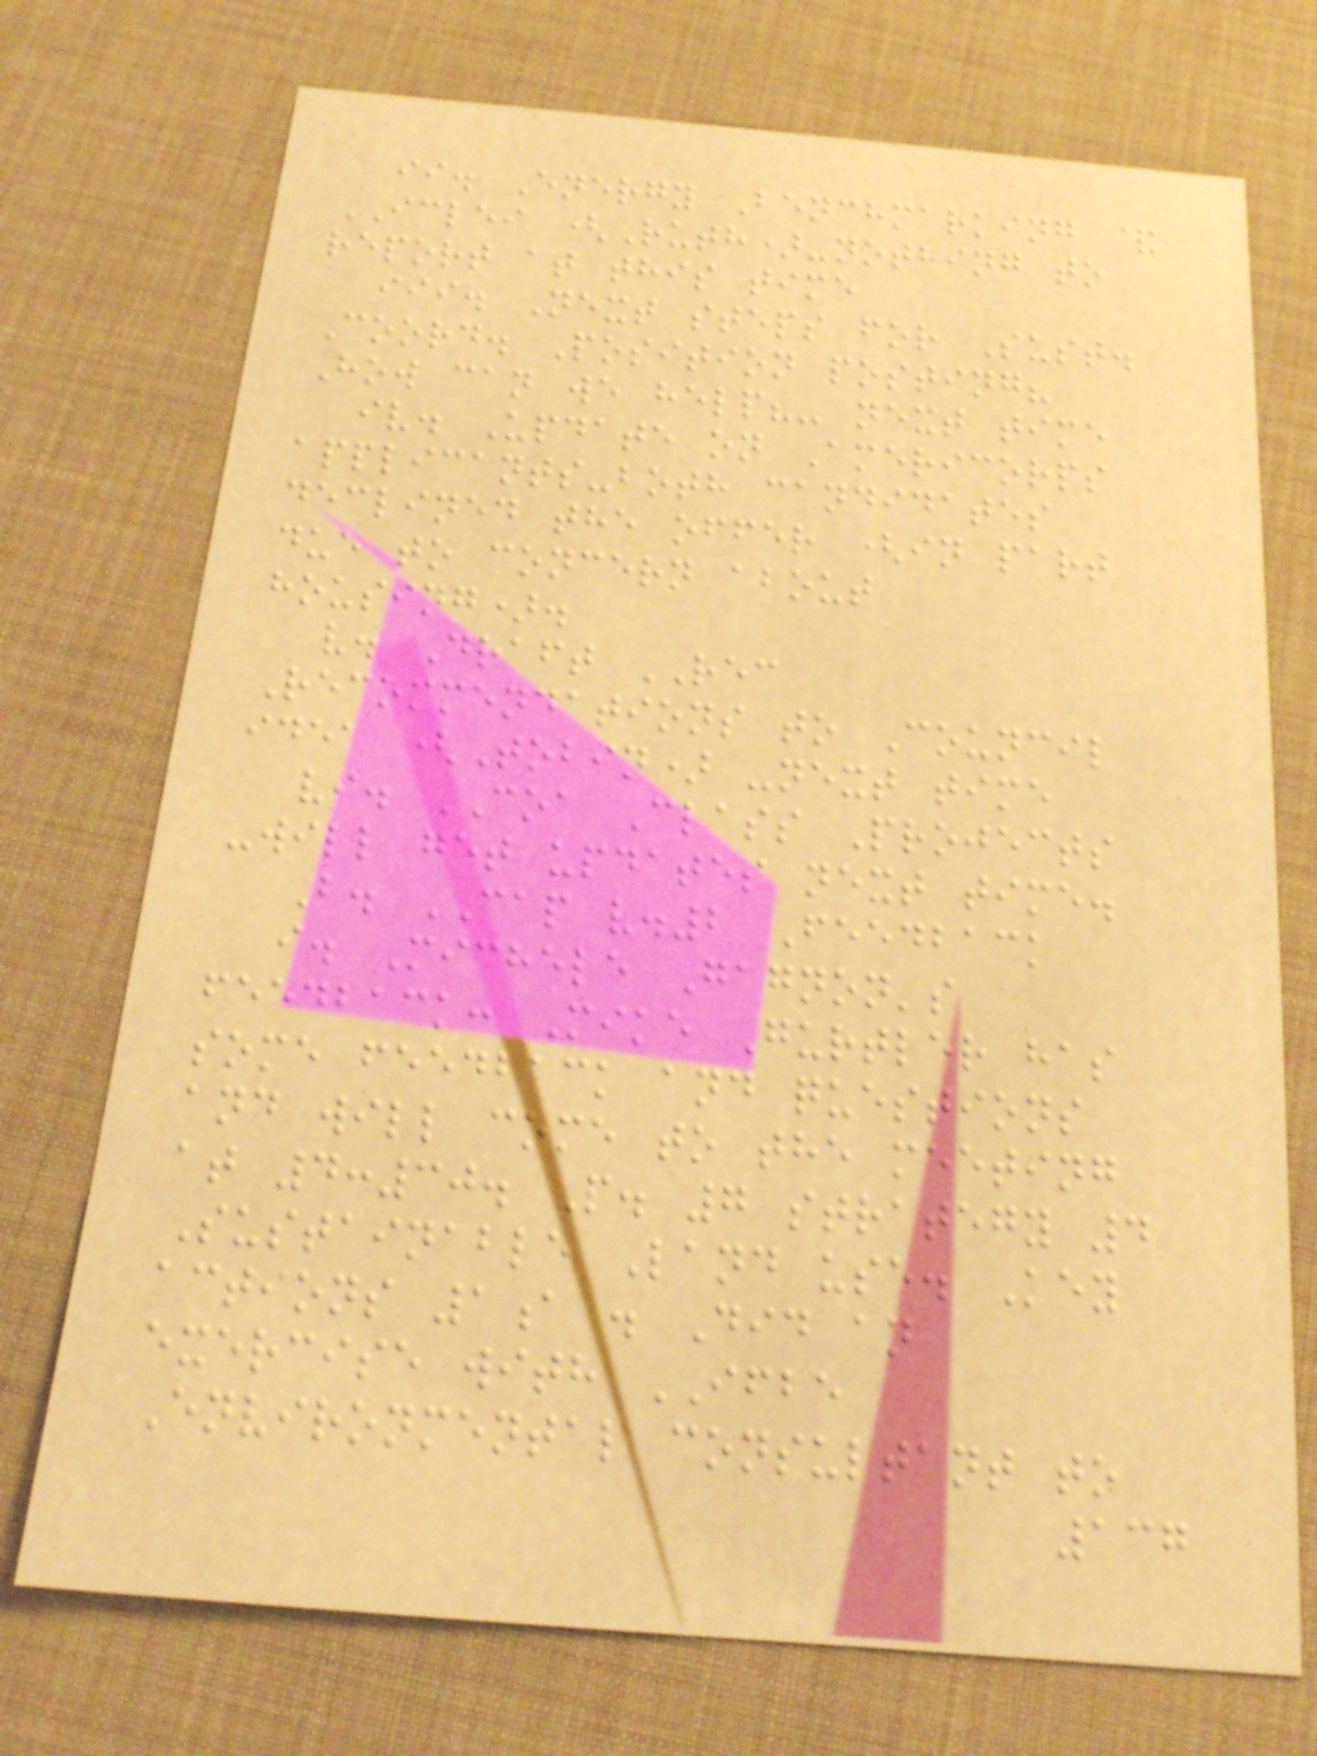ii. Energy Benchmarking &
ICLEI (Ruth)-nothing to
report at this time
iii. Next steps for Sust.
Coord. Position posting?
How can we help?- next time
iv. Update on Americorps
applicants-both candidates
declined the offer (in part
due to concern about
housing).
v. Draft REC
Recommendations to Council
idea (Tobin) -next time
vi. COA Class Projects
-will get updates next time.
B. CAP v.2 Feedback
i. Michele Gagnon's
feedback: Mike Gurtler has
some feedback and questions
and will come to the meeting
at 4:30. P. 7 strategy 4
Sustainable Land use. Key
actions 1a . Did an
exercise with IFBE
Environmental consultant to
137
